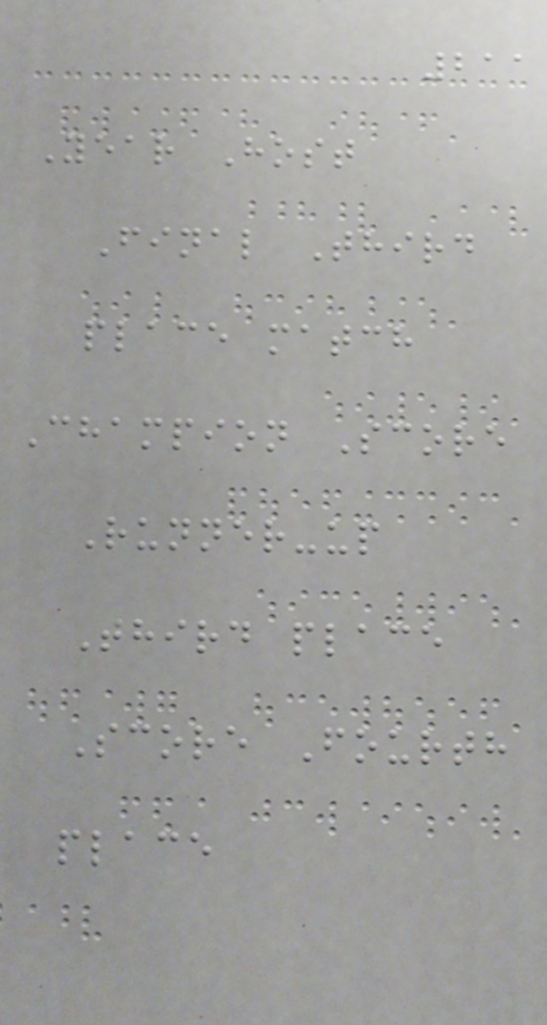211
Year Host
Final Third
place match
Champion Score
Runner-up
Third place
Score Fourth
place
